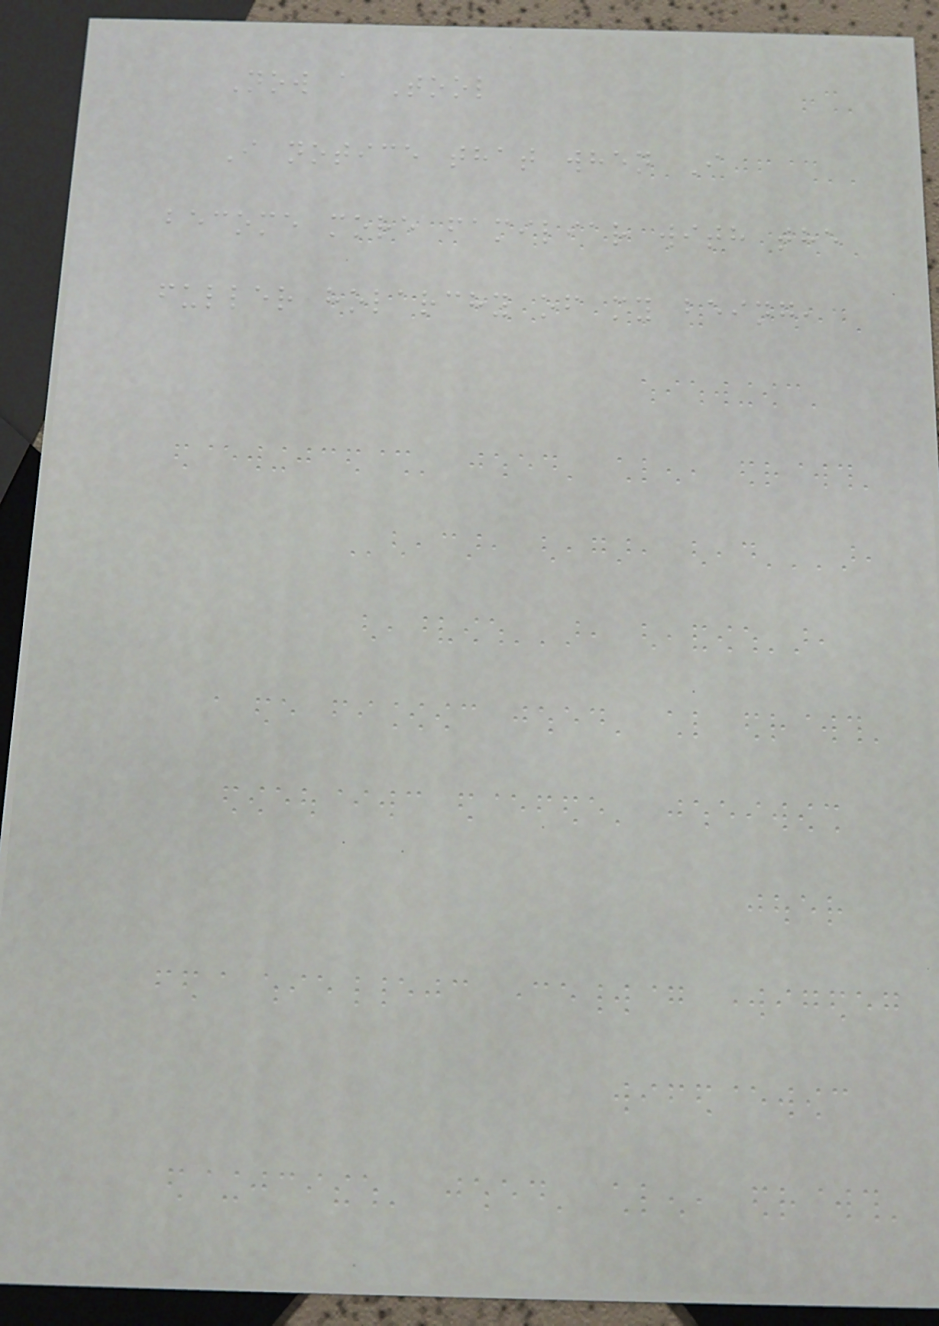Now a Tool
I notice that when I
become more familiar with the
fuller holarchy of my being,
